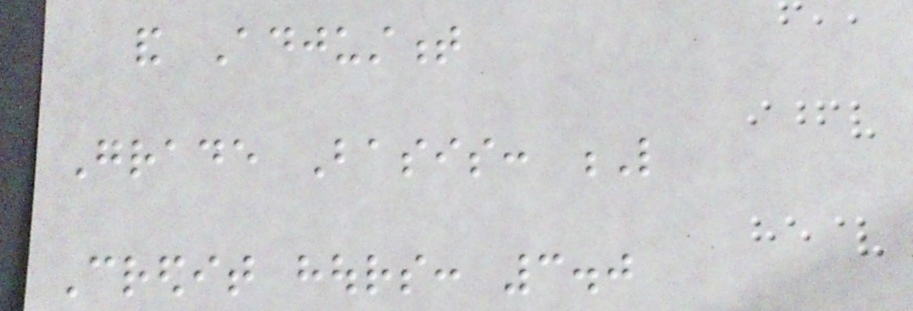and Adjustment
Grade Basis: L
Credit hours: 3.0
